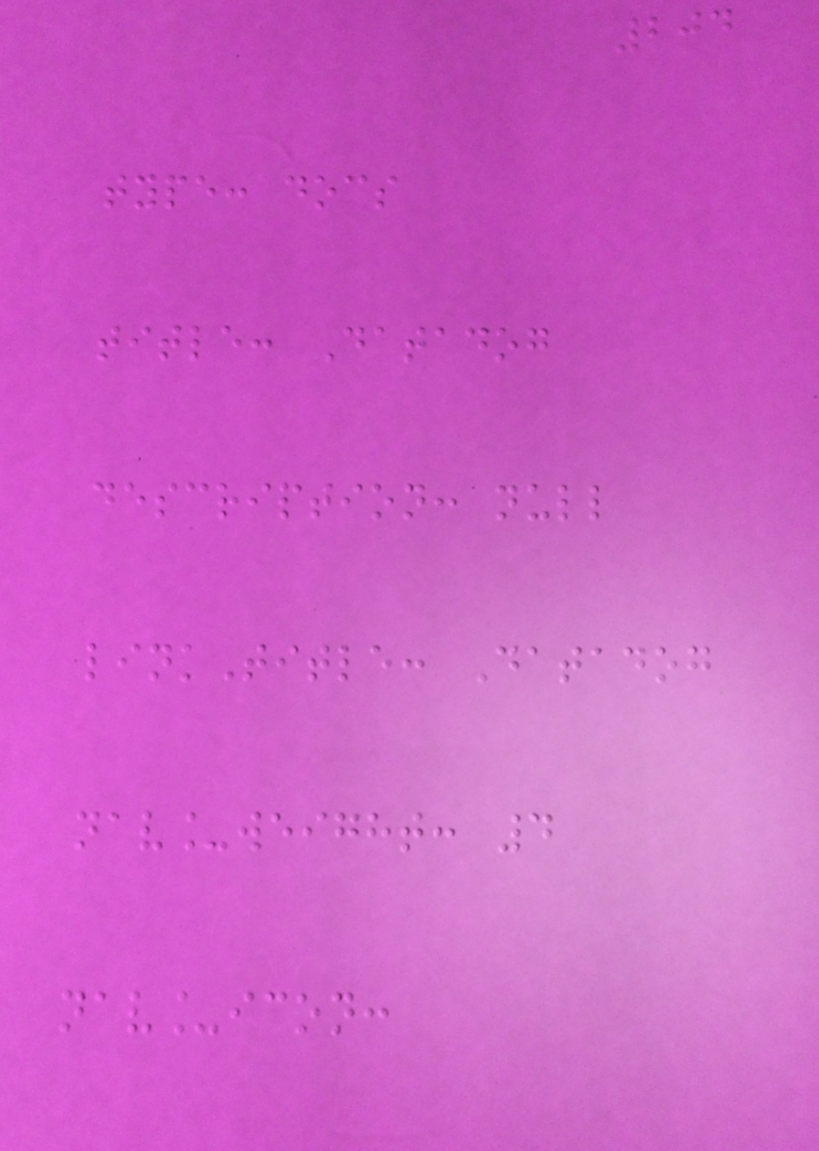204
type: docs
title: Datadog
description: null
linkTitle: Datadog
nav_weight: 4
nav_icon:
